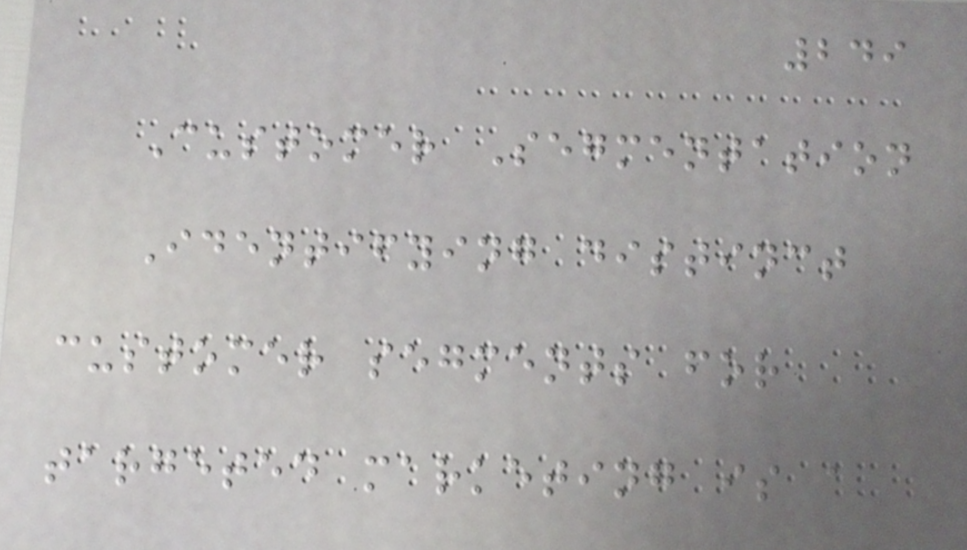249
Customer Segmentation
Identifying distinct
customer segments for
targeted marketing is a
